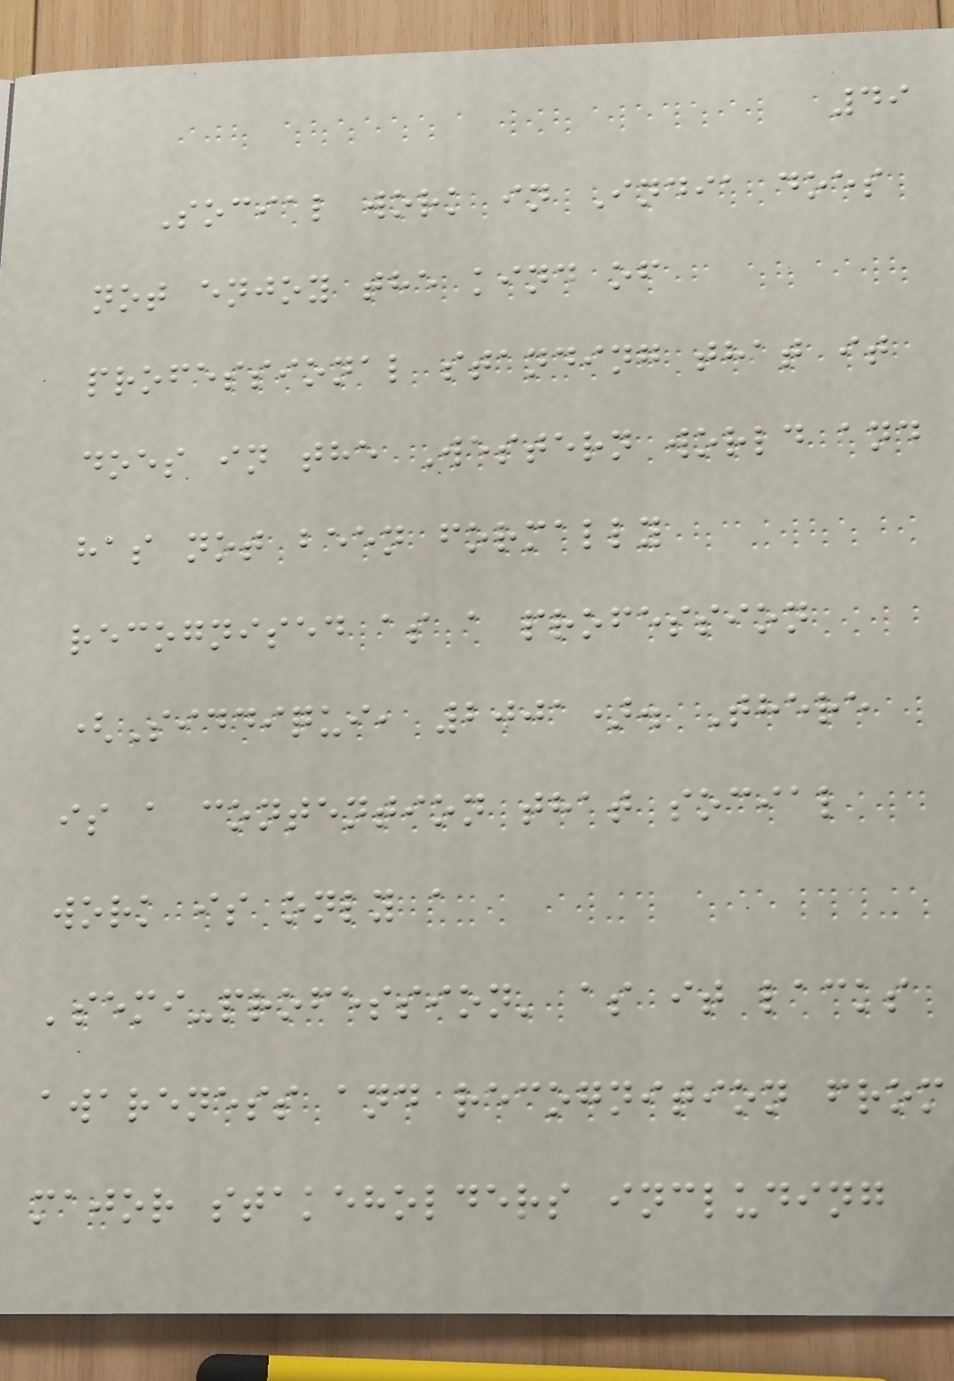49
Social work in India does
not enjoy the kind of
professional standing that it
does in the Western world and
has not been formally
recognised as a profession
(Siddiqui, 2001). There
is a contention that social
work is only a
'semi-profession' as it lacks
awareness and recognition from
major stakeholders including
